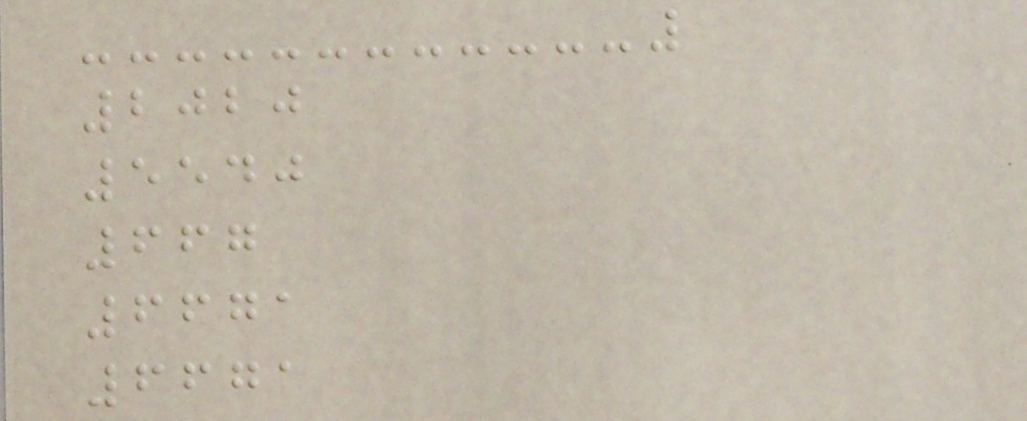2020
5540
667
6671
6671
